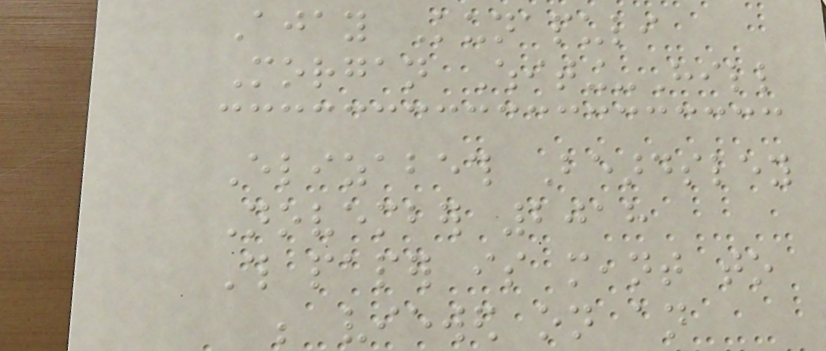Ajay Kunapuli
Morgan Whiting-Hill
Elizabeth Beardsley
November 2018
This paper is meant to
be viewed on an
